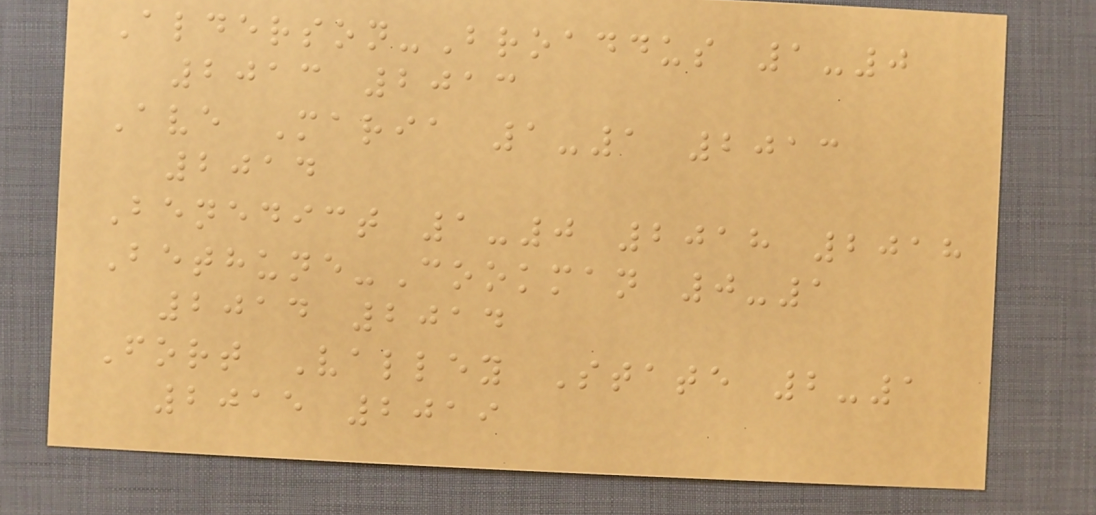Alderson-Broaddus 1-0
2013 2013
Ave Maria 1-1 2013
2014
Benedict 1-0 2018 2018
Bethune-Cookman 0-1
2014 2014
Fort Valley State 2-1
2015 2019
